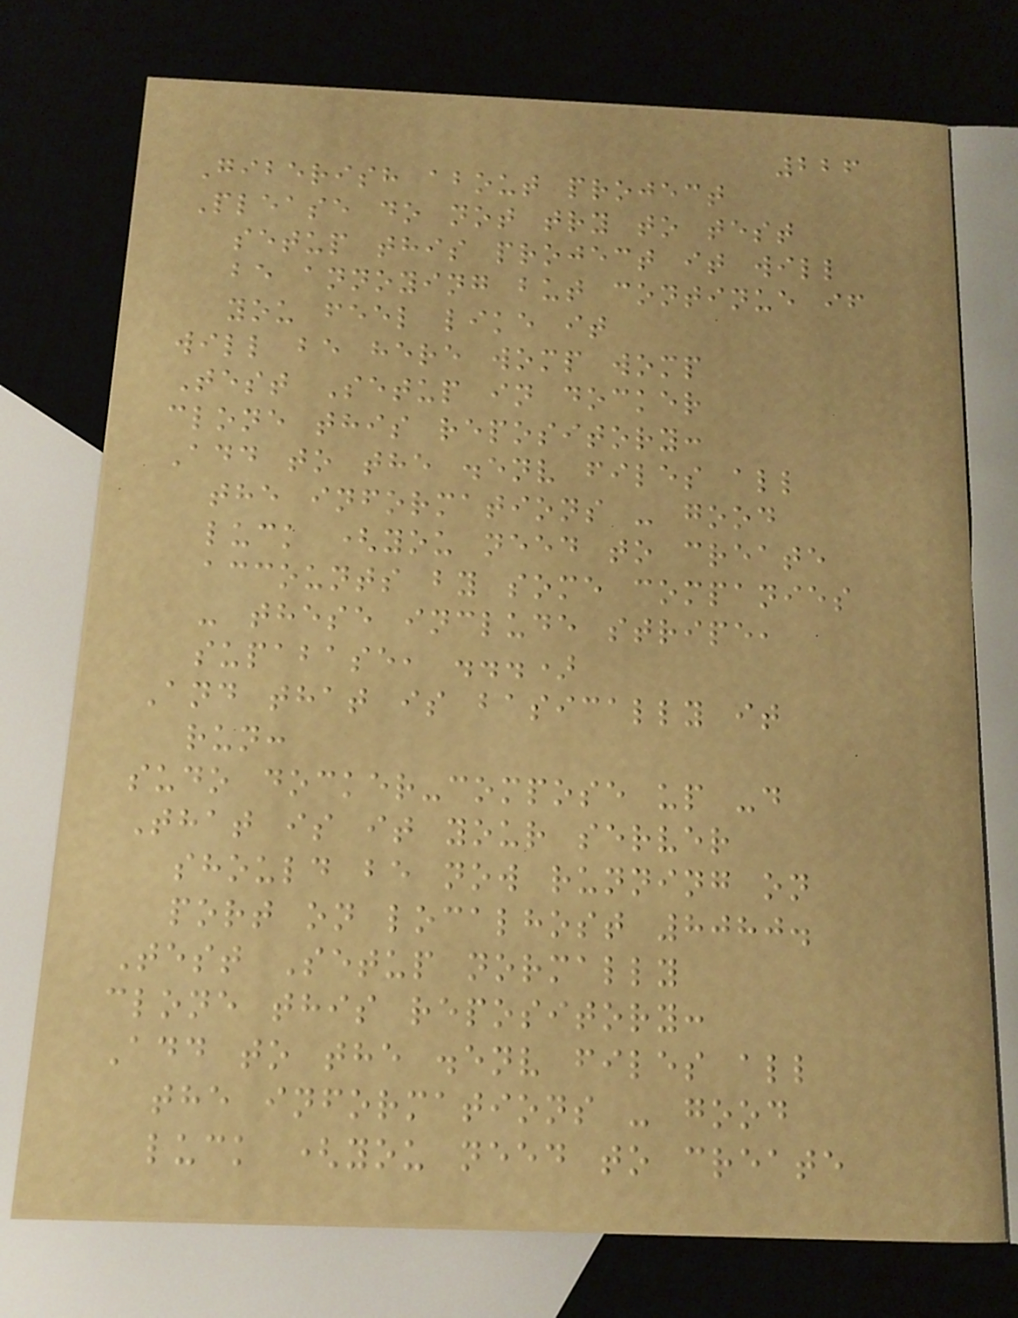226
Giberish about project
Please do not try to test
setup this project it will
be annoying but continue if
you feel like it
will be here womp womp
Test Setup in docker
clone this repository:
Add to the .env files all
the informations - good
luck (you need to create
accounts by some companies
- these include stripe,
supabase, ...)
And that is basically it
run:
sudo docker-compose up -d
That is it your server
should be now running on
port on localhost 8080.
Test Setup normally
clone this repository:
Add to the .env files all
the informations - good
luck (you need to create
